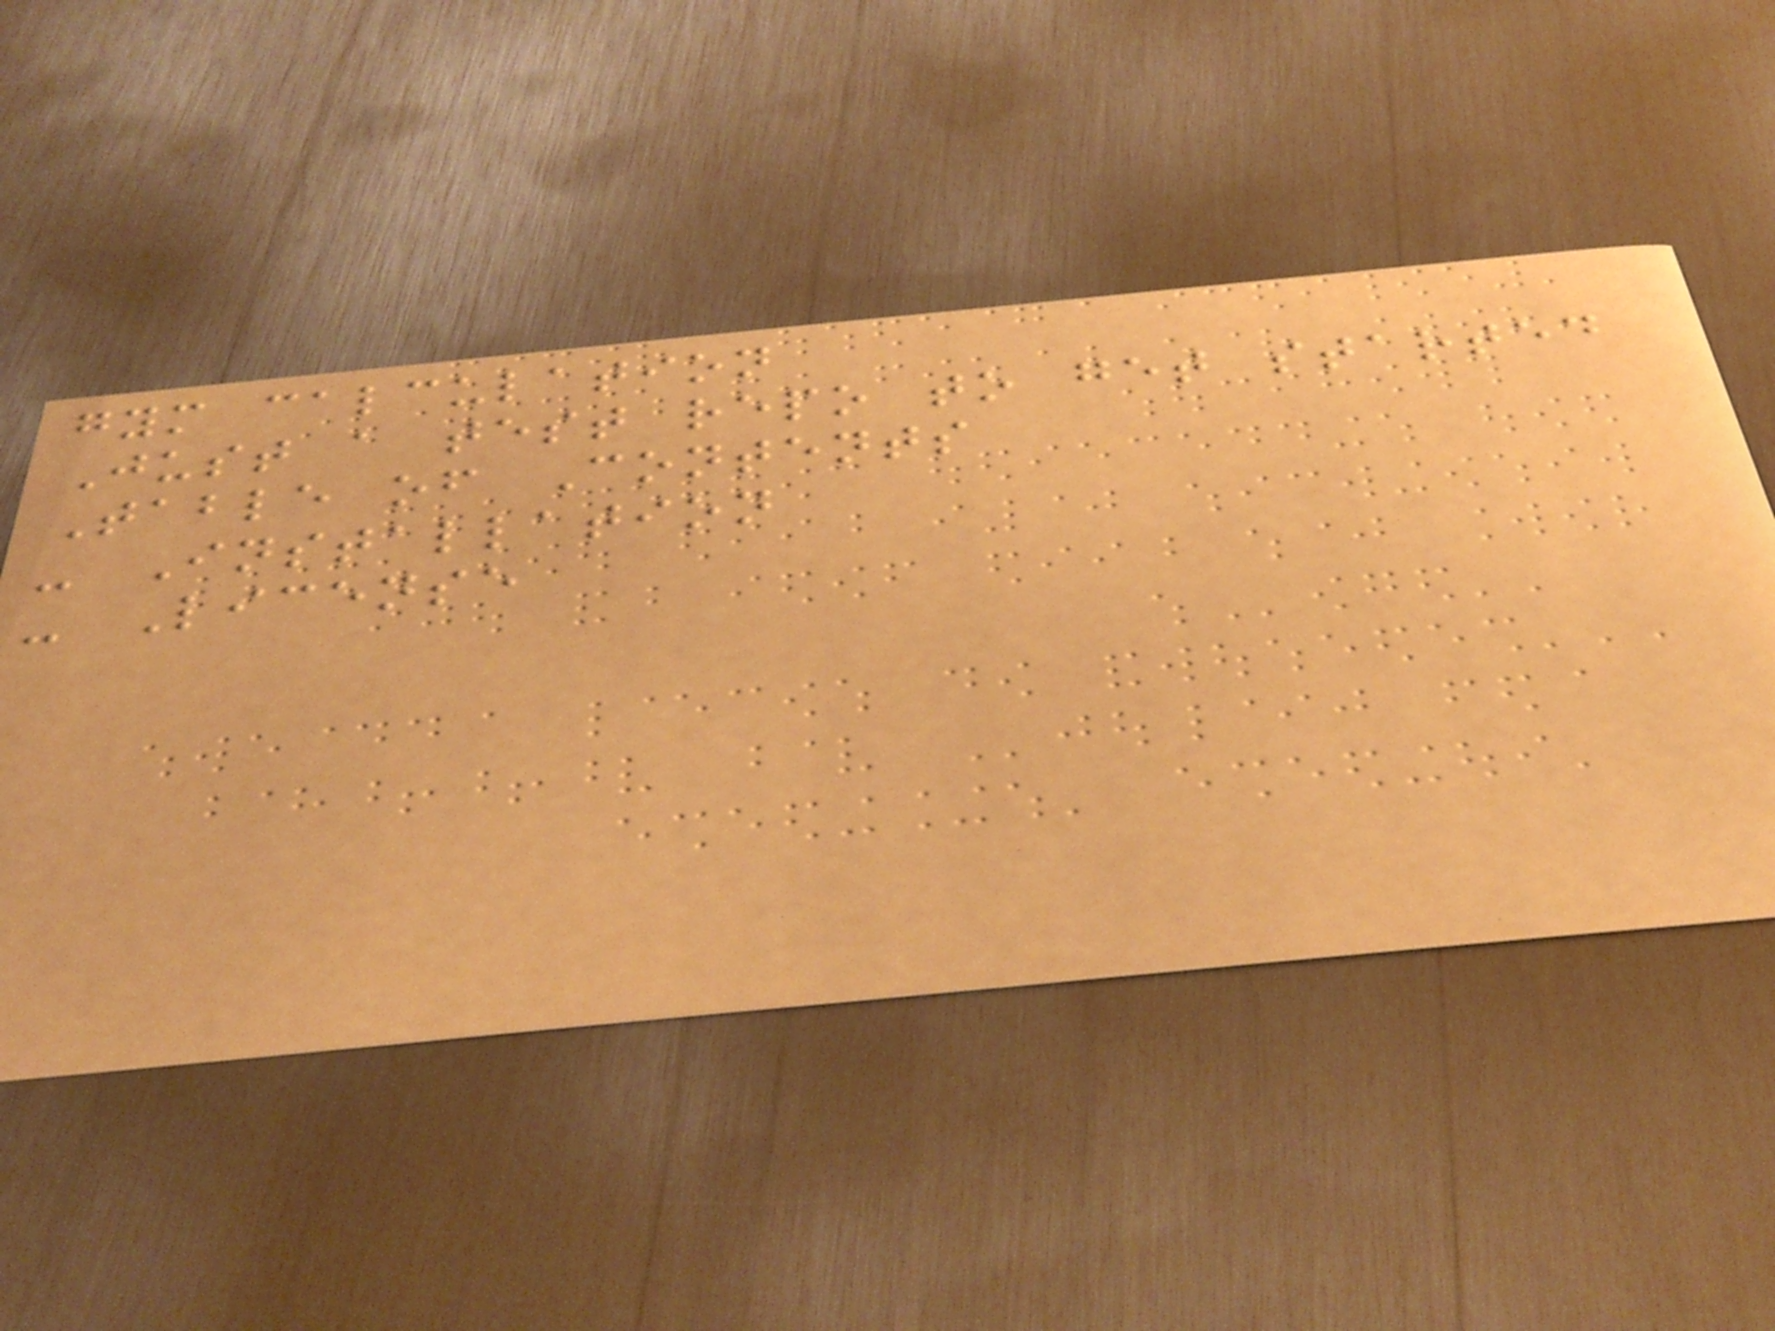gym calculation
Just a test repo to get started
Table of Contents
- Installation
- License
